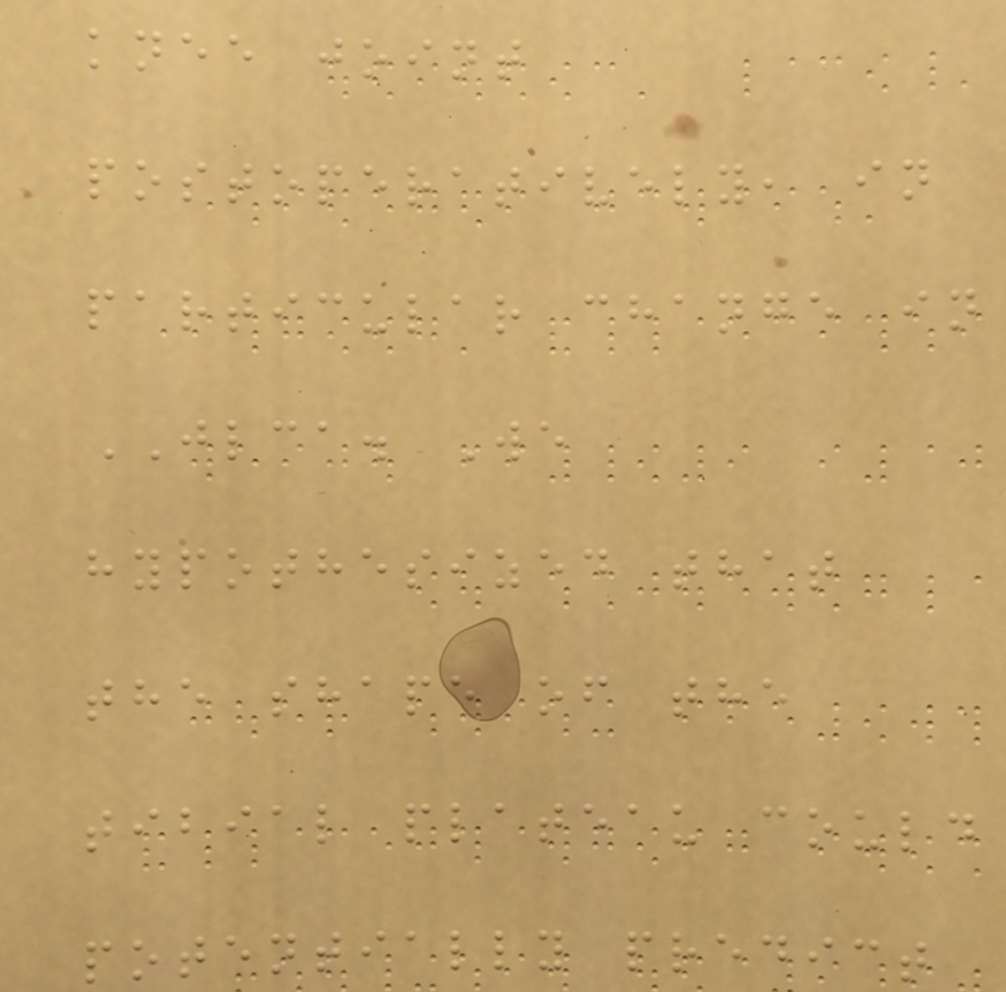knee joint
postoperatively, in
particular change in
JLCA. We
hypothesized that
the shape of the
tibial plateau could
potentially predict
